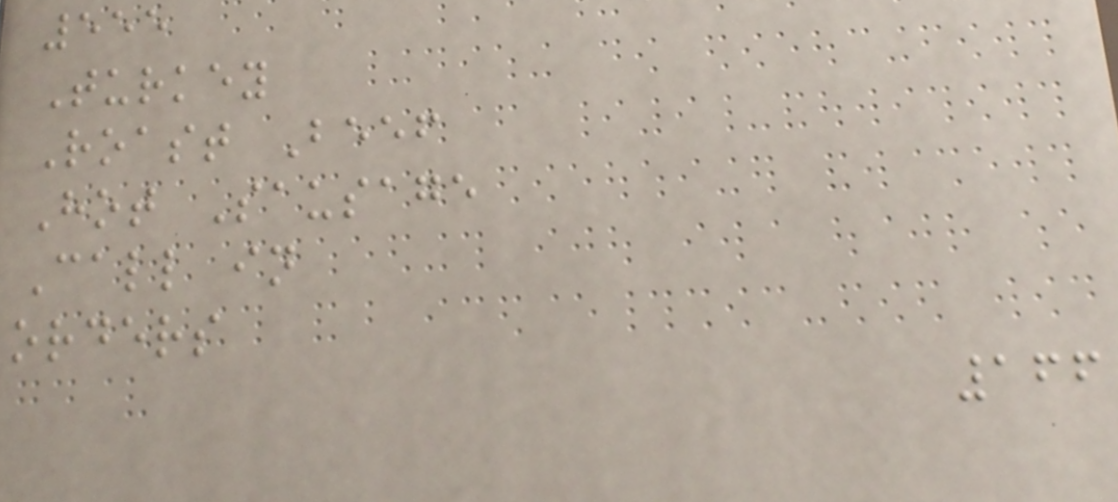555
Turkey
Roast Beef
Hot Sausage
Call in
orders
166
